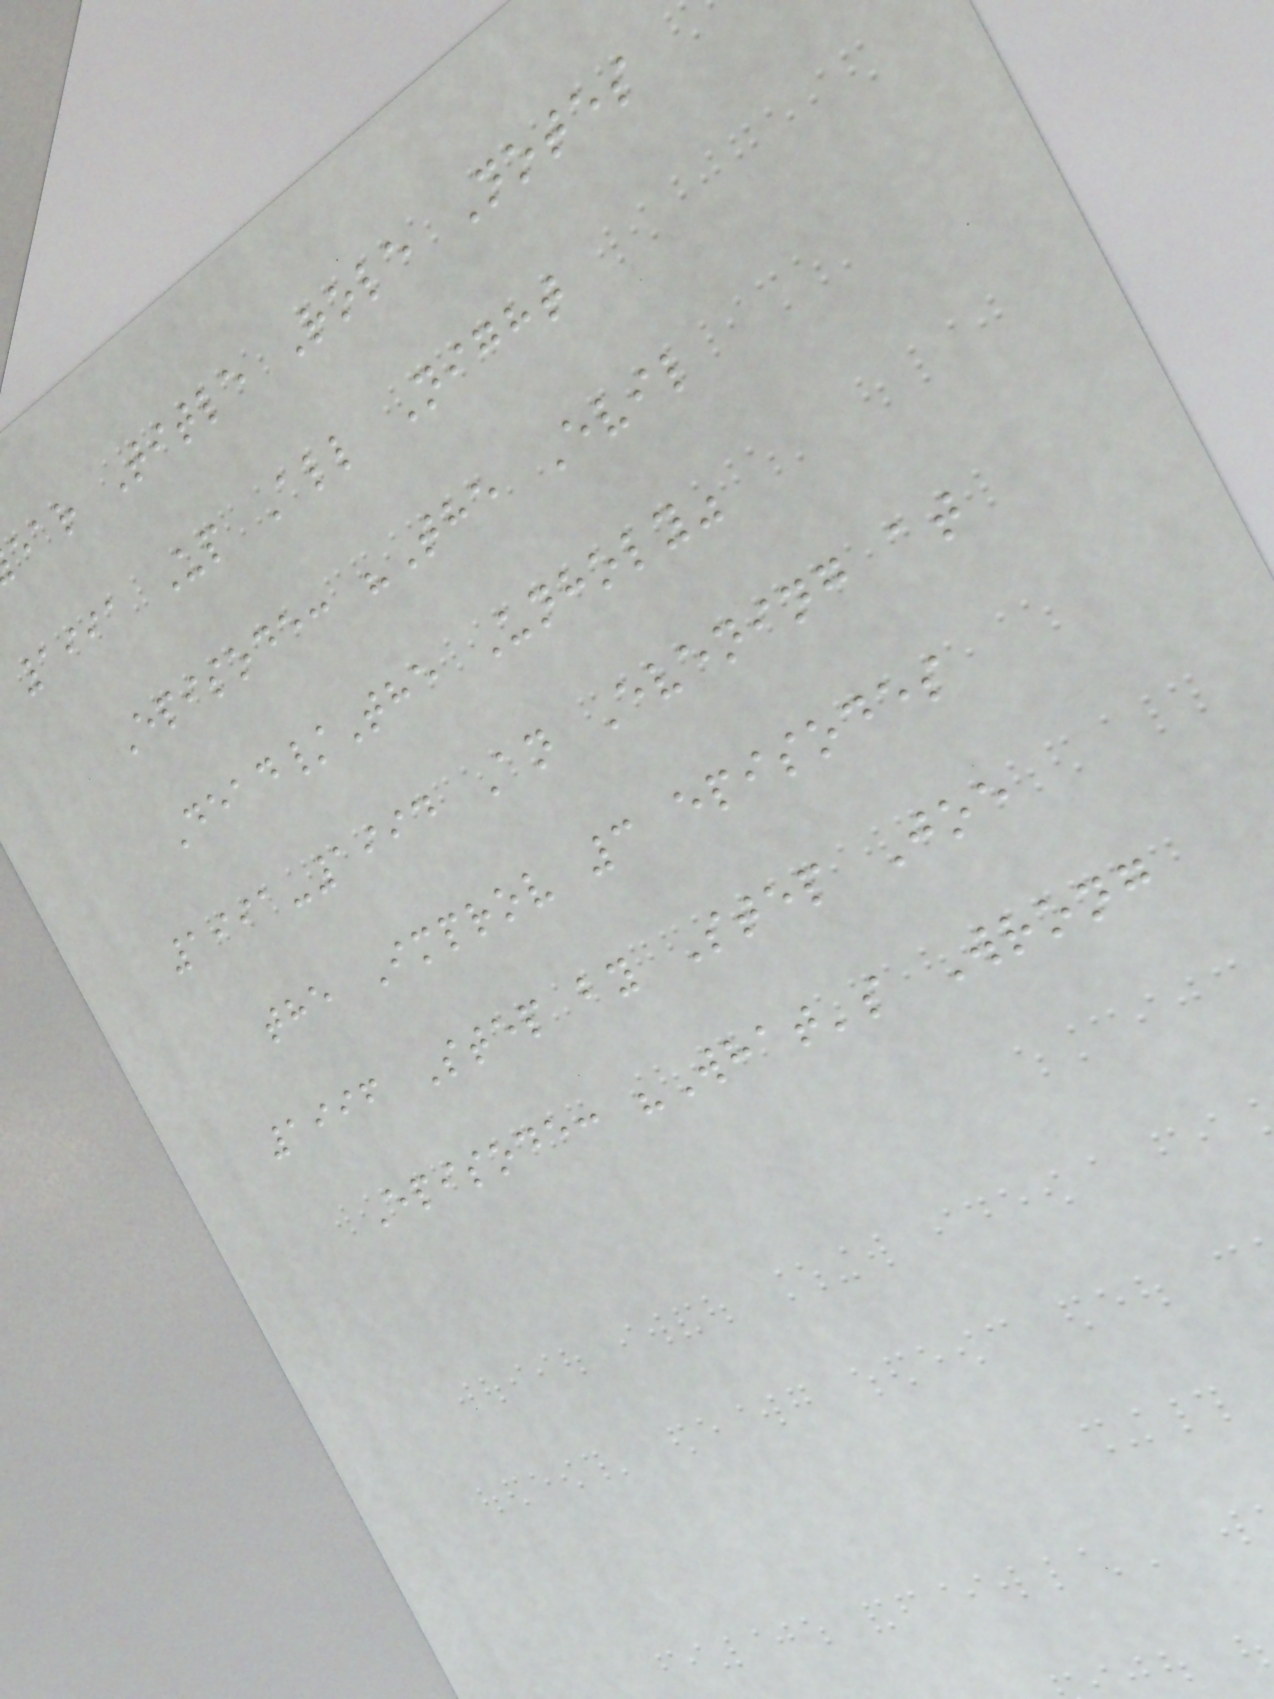ear Title Role Notes
1991 Up All Night
Episode: "The Evil
Dead/The Unholy"
1991-1994 An Evening at
the Improv 3 episodes
1996 Step by Step Joe
Episode: "What's Wrong
